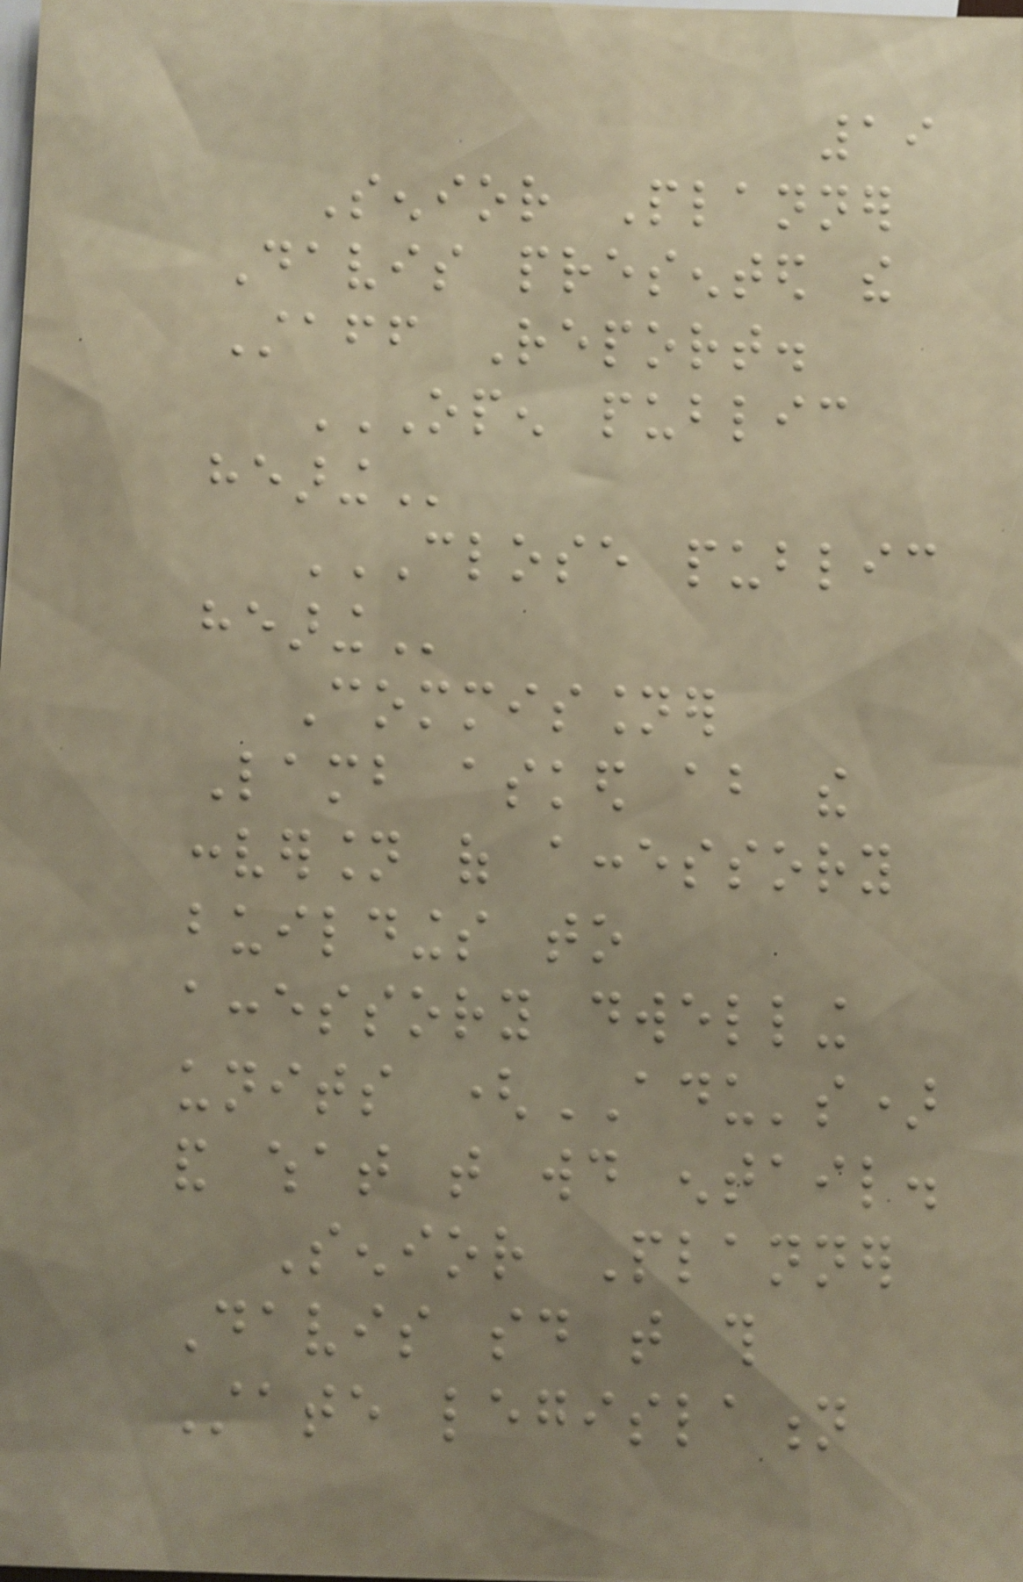19
Senior Planner
Davis presented the
Staff Report.
OPEN PUBLIC
HEARING
CLOSE PUBLIC
HEARING
Commissioner
Lamb asked about the
conversion of accessory
buildings to
accessory dwelling
units (ADU's)
and what that would entail.
Senior Planner
Davis said that this
State legislation
